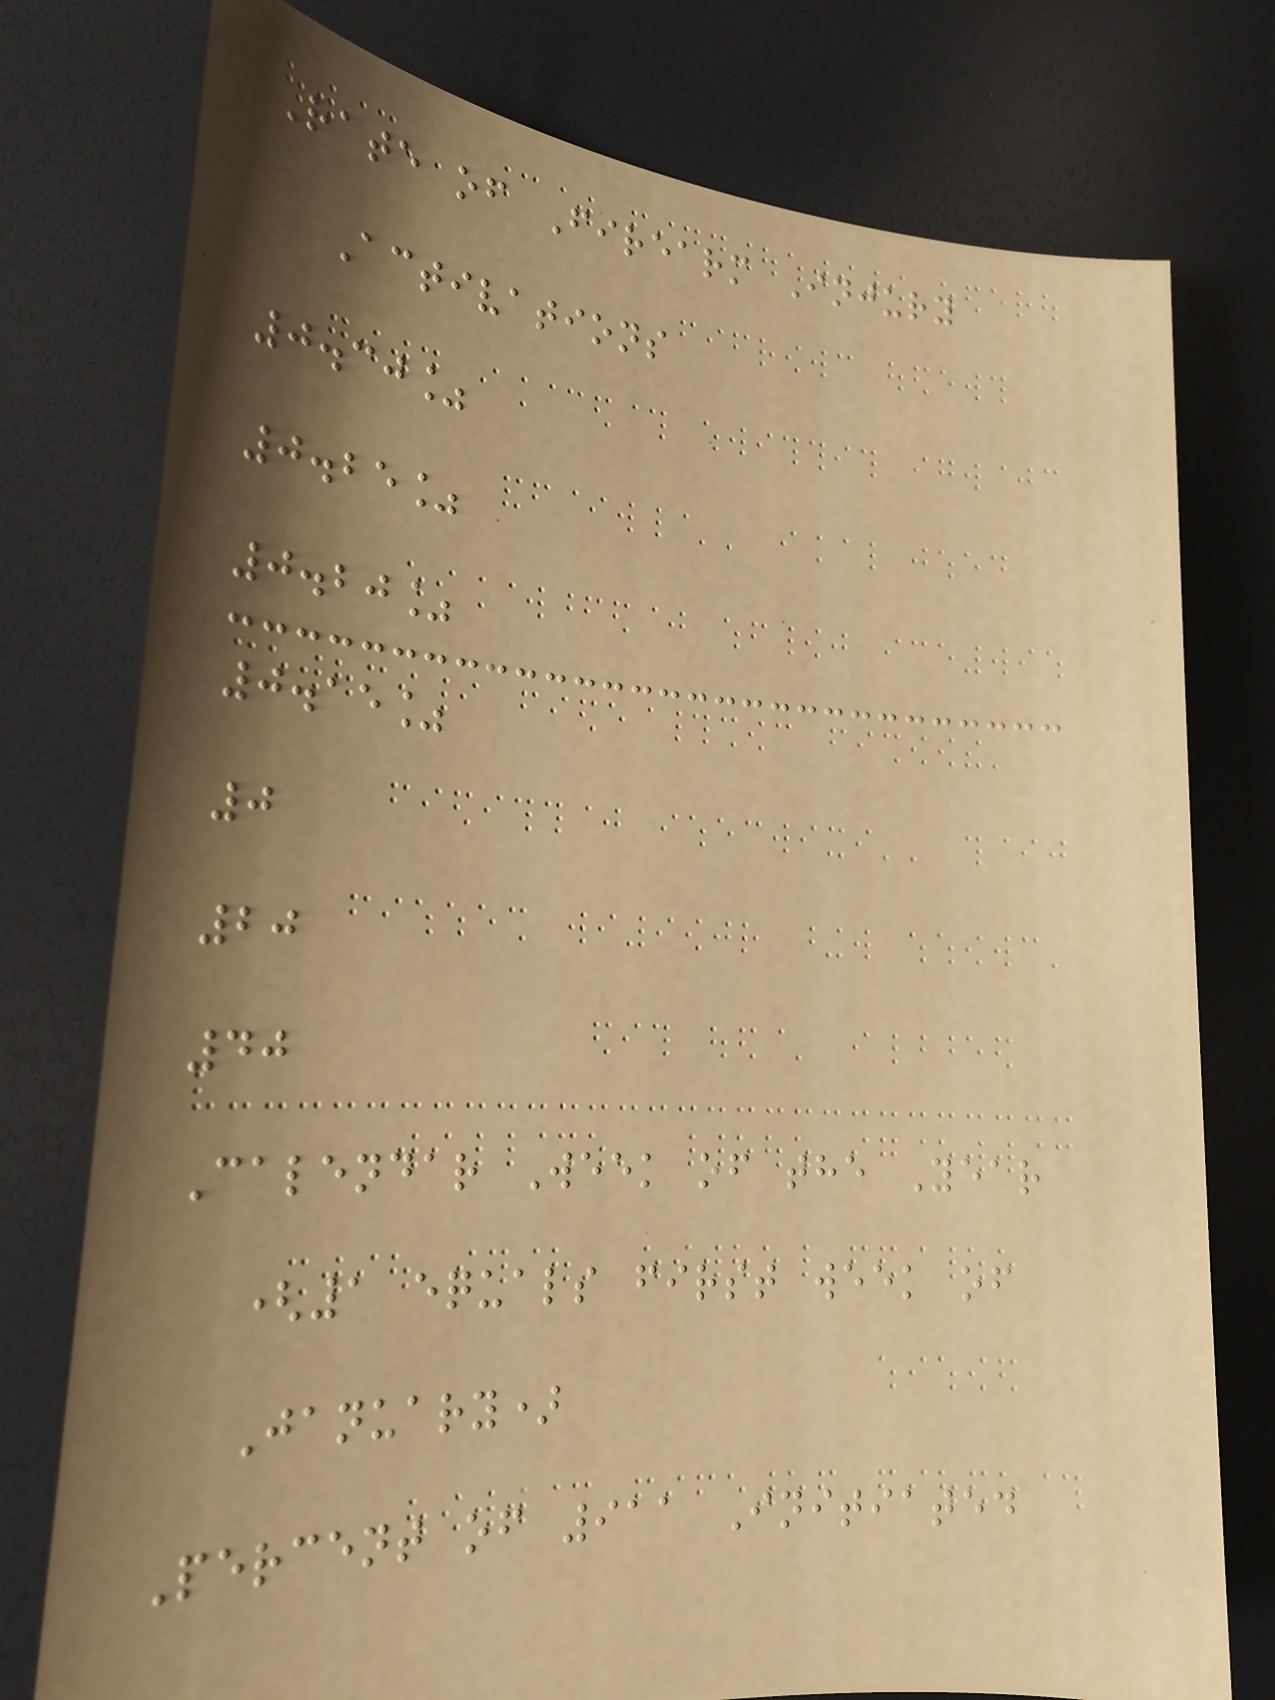Rate of Firearm Injury
Activations
0.30%
0.25%
0.20%
0.15%
0
20
40
Calendar Week of the Year
(1 equals first week of
January)
Percent of 911 Initiated
